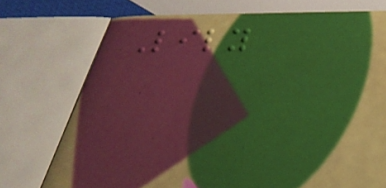Lily
